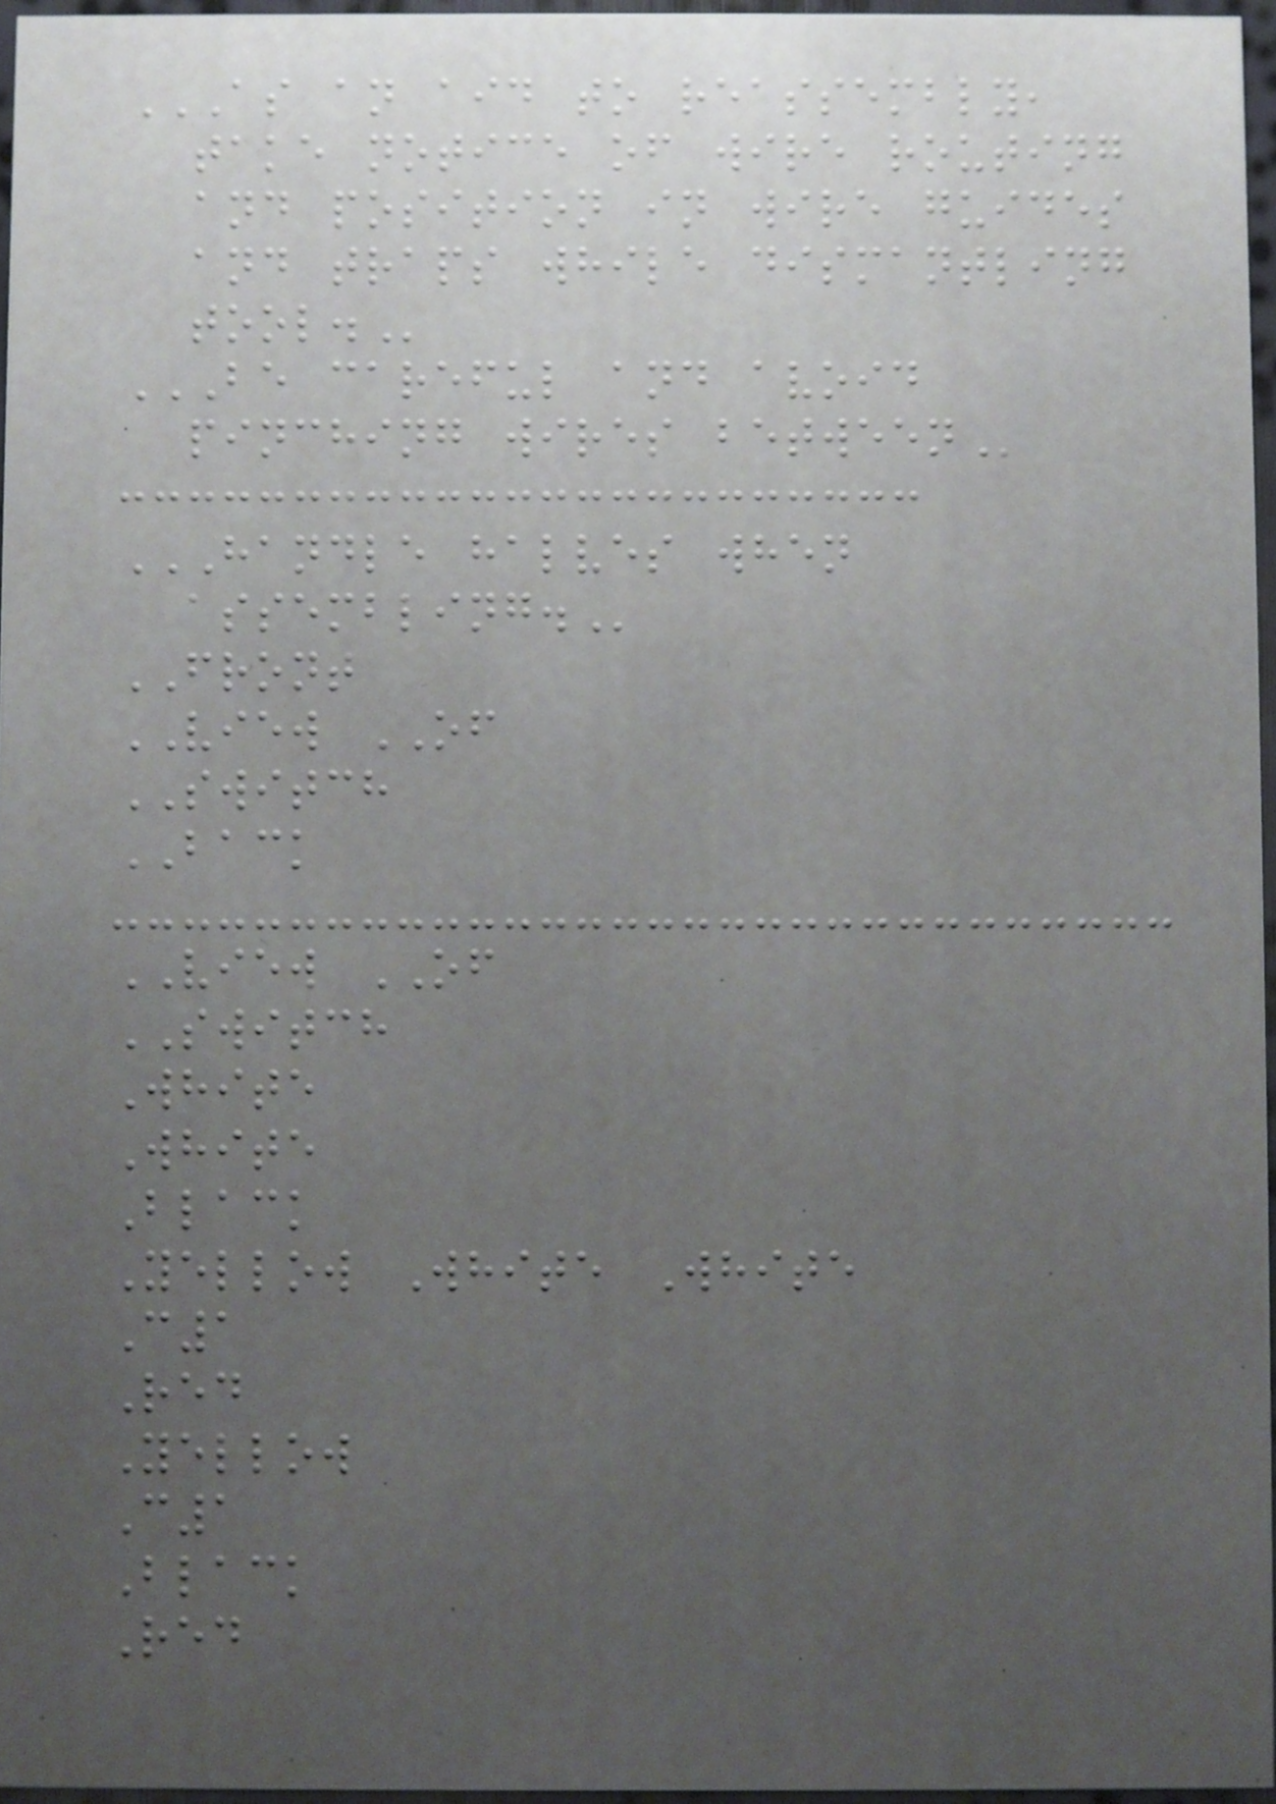AS AN AID TO REASSEMBLY,
TAKE NOTICE OF WIRE ROUTING
AND POSITION IN WIRE GUIDES
AND TRAPS WHILE DISMANTLING
TOOL.
BE CAREFUL AND AVOID
PINCHING WIRES BETWEEN
HANDLE HALVES WHEN
ASSEMBLING.
FRONT
VIEW OF
SWITCH
BACK
VIEW OF
SWITCH
White
White
Black
Yellow White White
C1
Red
Yellow
C1
Black
Red
